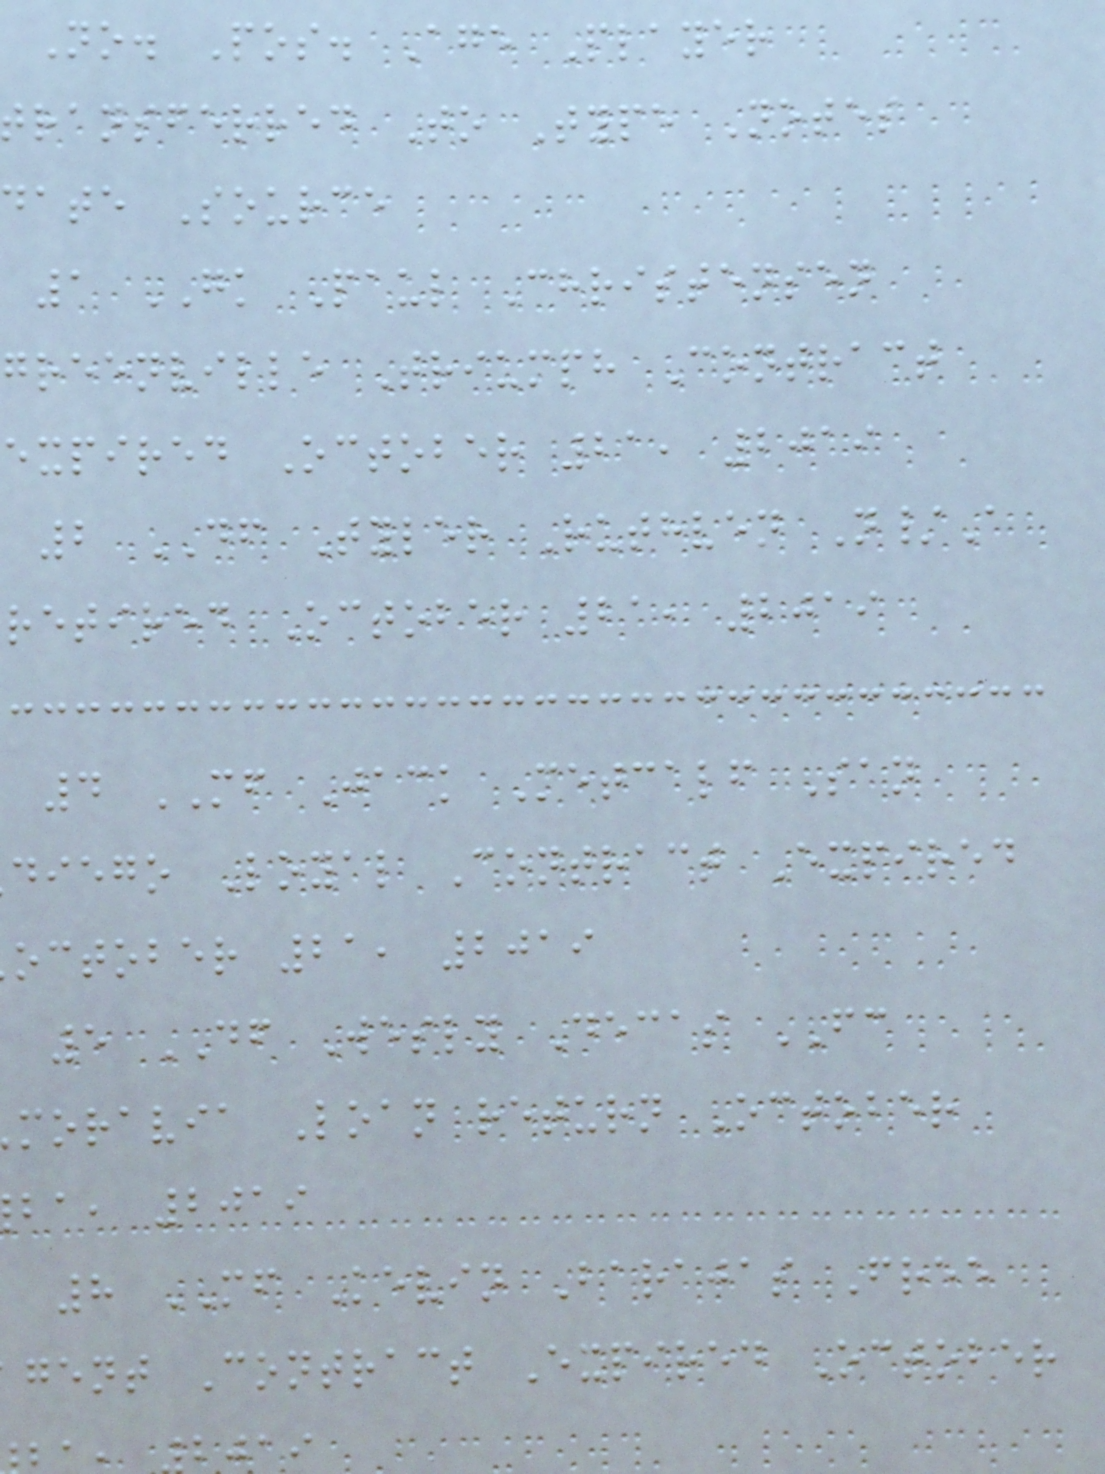No. Pos. Age Player
transferred To Type Notes
date Source
1 GK Paul Christensen
greenville Triumph Contract
expired October 21, 2019
2 DF Tyler Ruthven N/A
retired October 21, 2019
4 MF Jack Metcalf San
diego Loyal Contract Expired
october 21, 2019
5 DF Wesly Decas FC
moravia Loan return October
ba, 2019
8 MF Kevin Barajas Free
gent Contract Expired October
